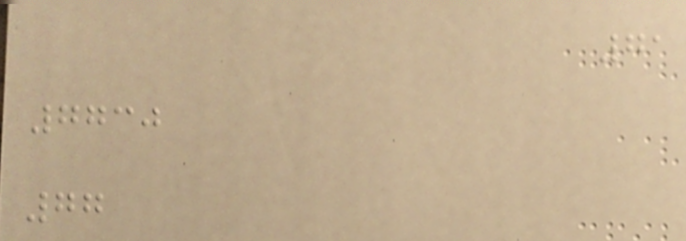71
7730
77
